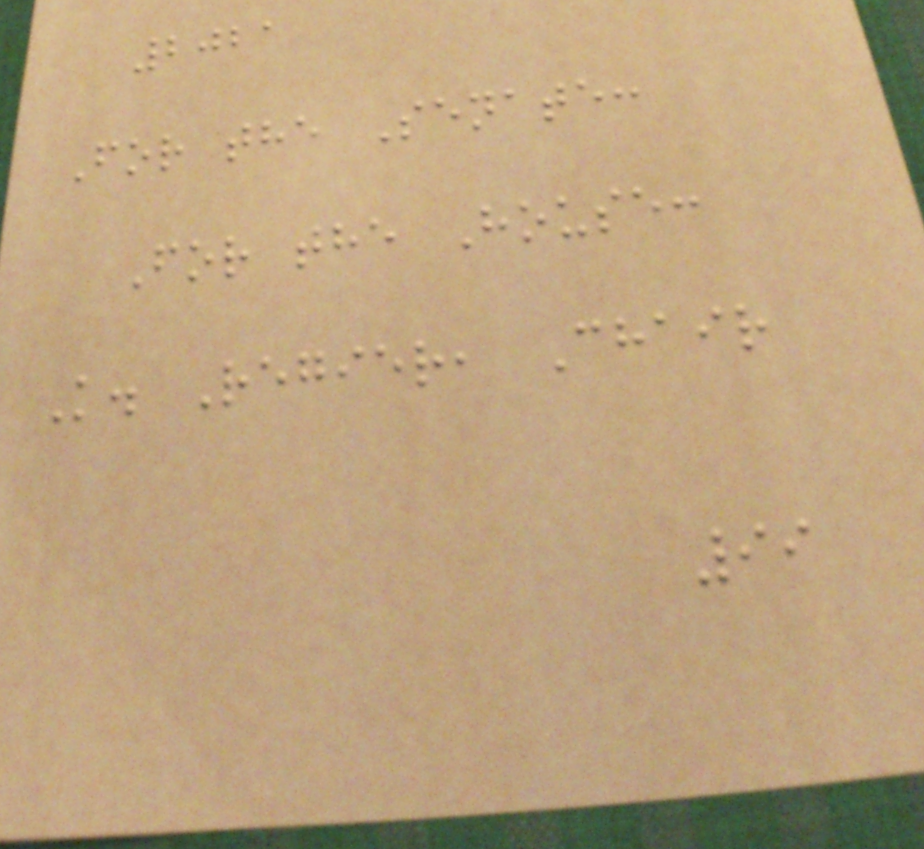2021
For the Senate:
For the House:
K. Regier, Chair
99
